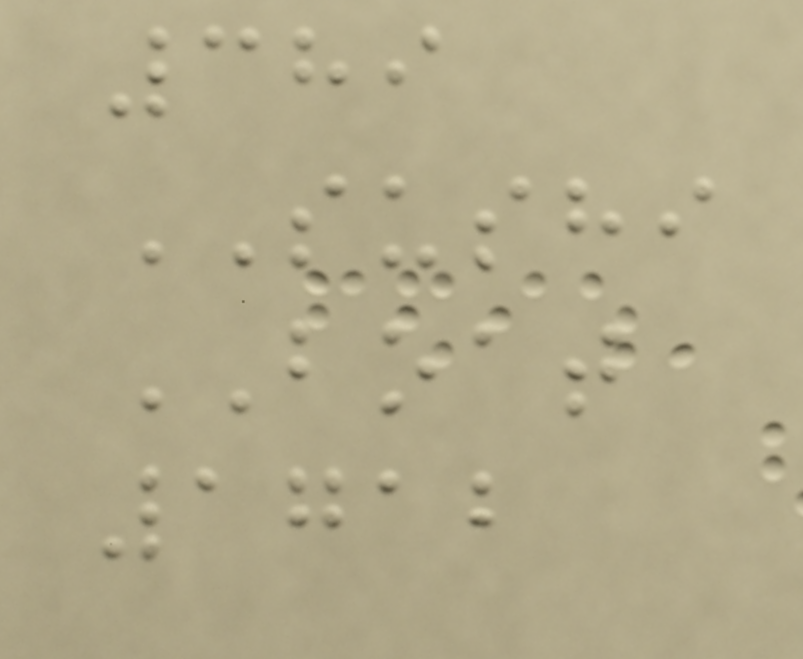389
SUSHI
BOAT
1712
